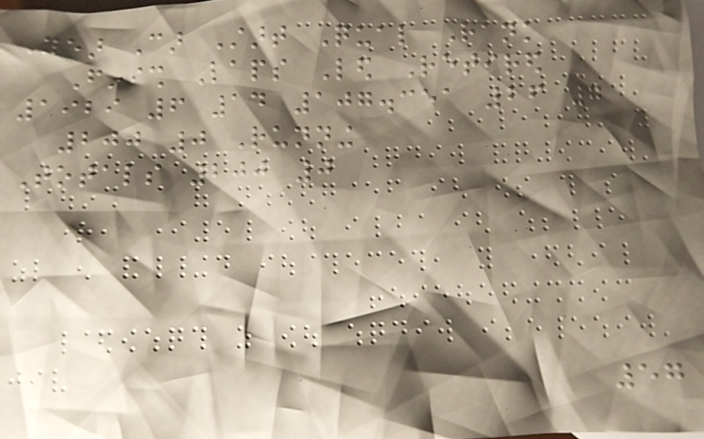Year Car Start Qual Rank
Finish Laps Led Retired
1929 6 14 107.351 26 7
200 0 Running
Totals 200 0
57
